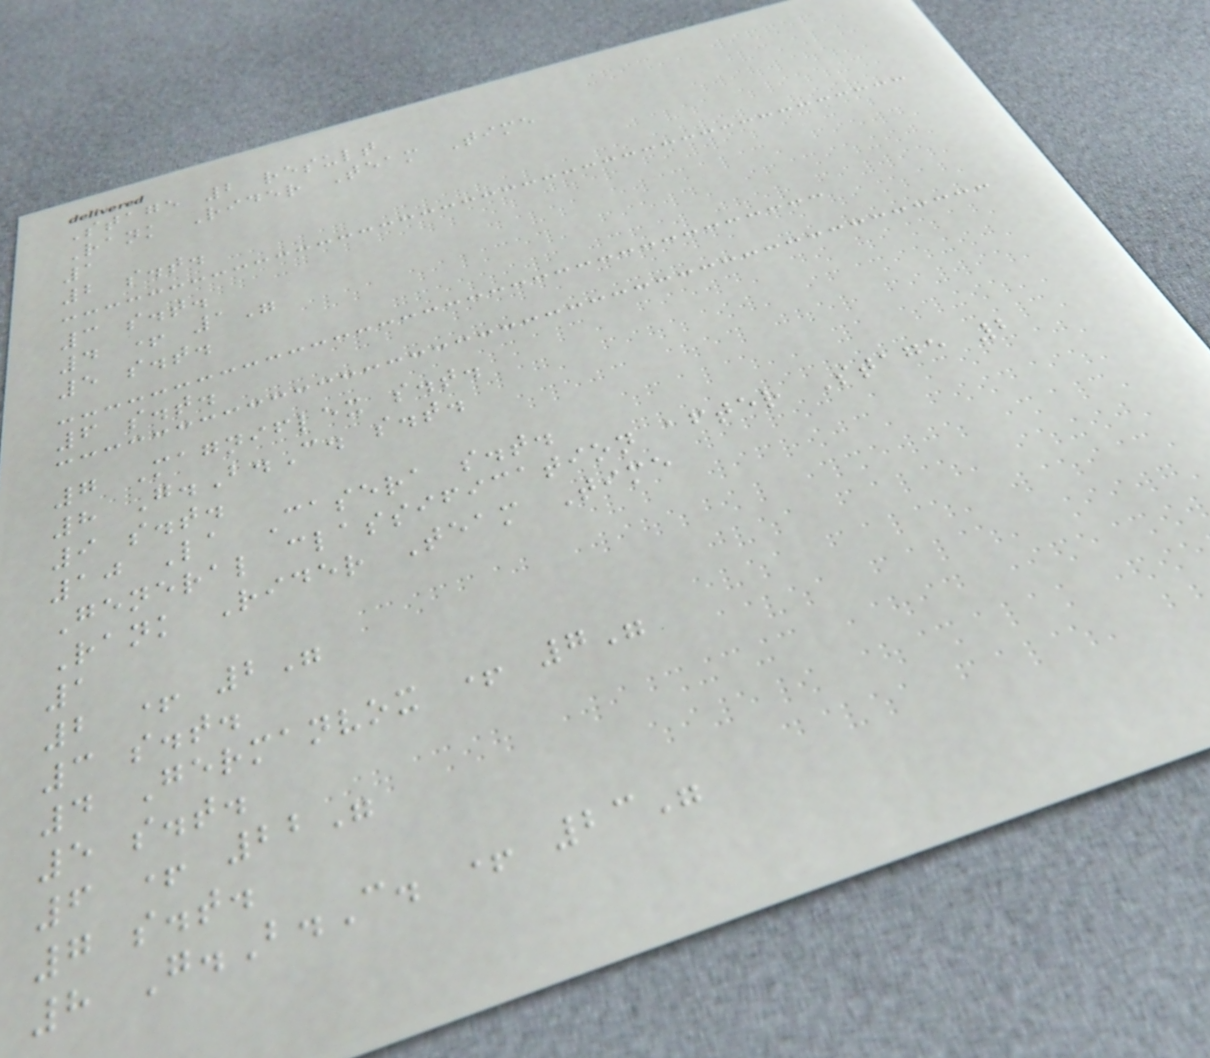Stage 2 result
Rank Rider Team Time
1
2 s.t.
3 s.t.
4 + 1"
5 s.t.
6 s.t.
7 Magniflex s.t.
8 G.B.C. s.t.
9 s.t.
10 La Casera s.t.
General classification after Stage 2
Rank Rider Team Time
1
2 + 2"
3 s.t.
4 Germanvox + 7"
5 s.t.
6 + 22"
7 s.t.
8 G.B.C. + 23"
